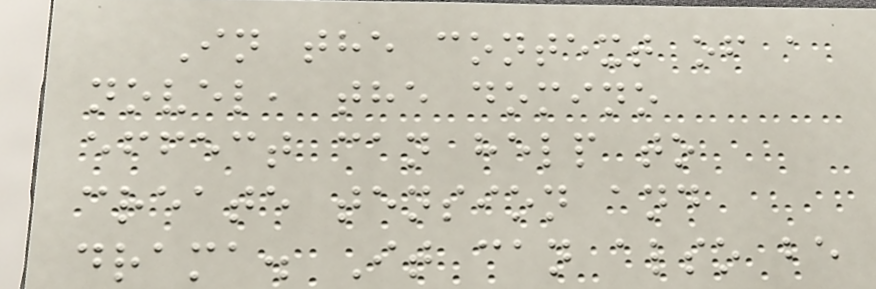In the context of a
novel, the domino
effect can help to
create tension and
drama. It can also be
